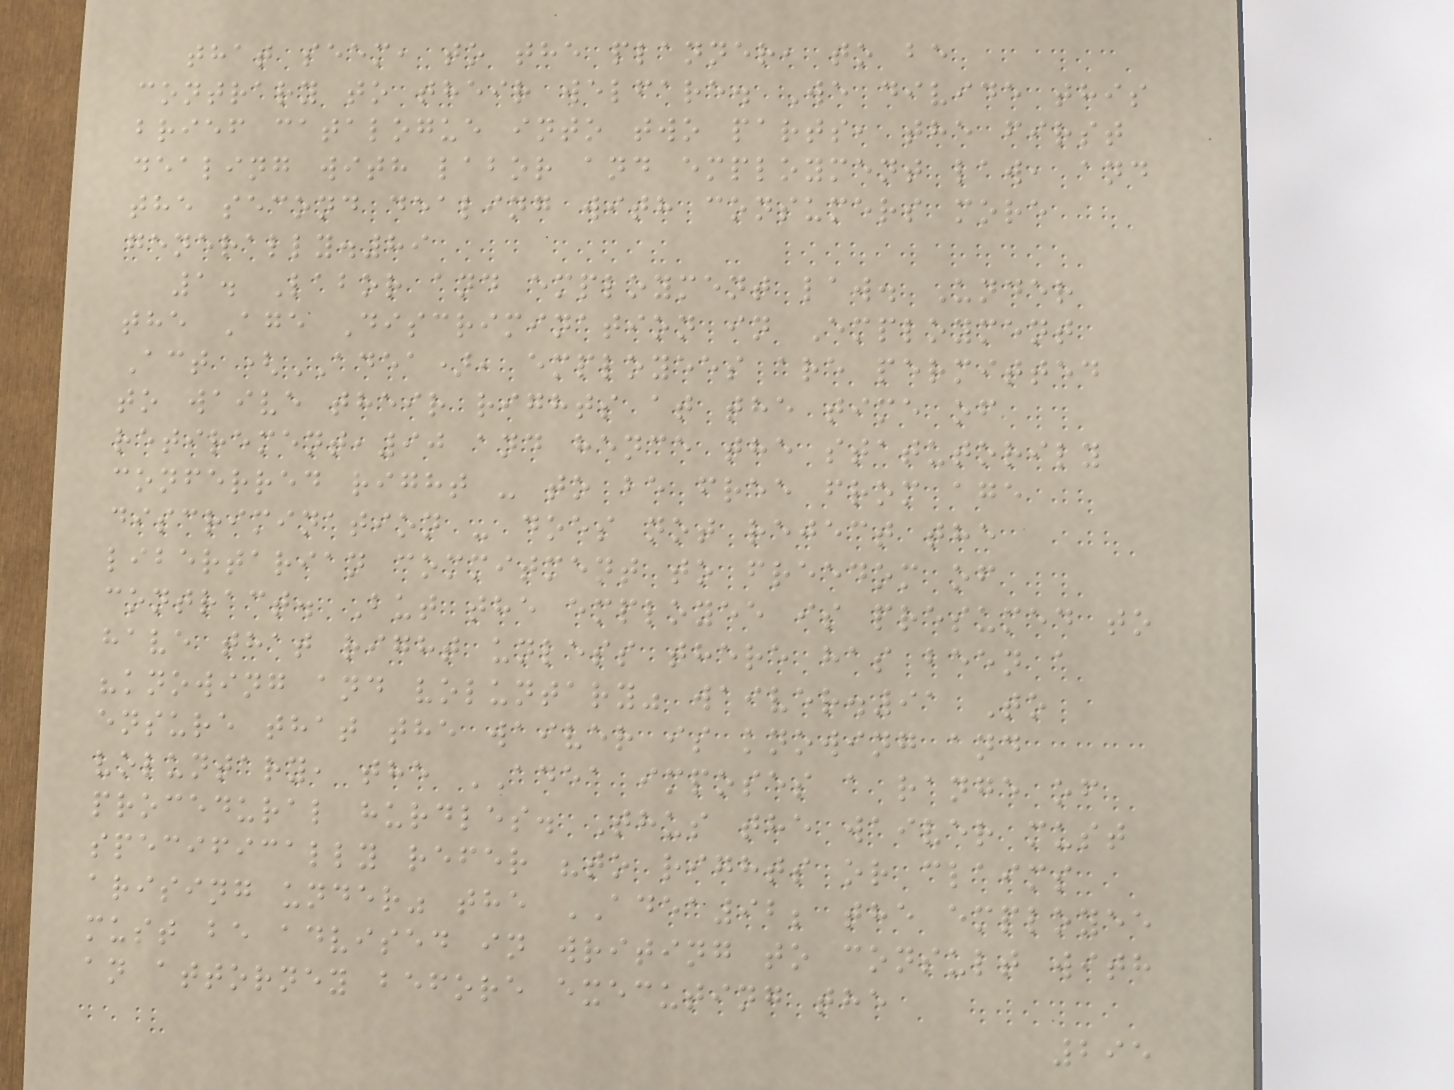that seem, to the planner, to be
contrary to their welfare. We divide this
brief catalogue into two parts, the first
dealing with labor and employment law, and
the second dealing with consumers more
generally.89
1. Labor and employment law. Under
the Age Discrimination in Employment
Act (ADEA), employees are permitted
to waive their rights at the time of
retirement,90 and hence the statutorily
conferred right - to be free from age
discrimination - does not reject the
libertarian commitment to freedom of
contract. But the employee is presumed to
have that right unless there has been a
"knowing and voluntary" waiver.91 To
ensure that the waiver is knowing and
voluntary, the ADEA imposes a range of
procedural hurdles. Thus the waiver must
specifically refer "to rights or claims
arising under" the ADEA92; the employee
must be advised in writing to consult with
an attorney before executing the
295
